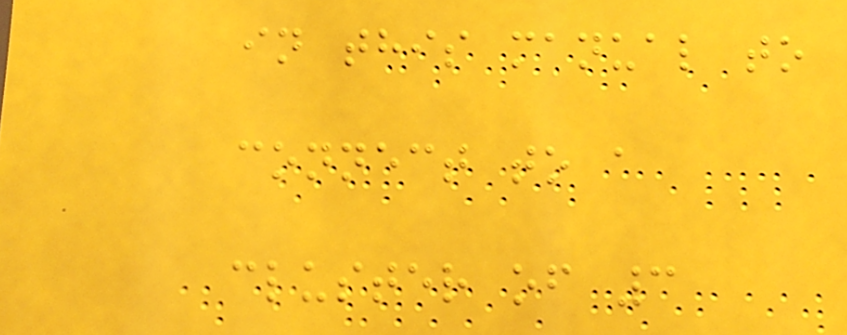in this manual to
connect to a
cluster of 3
